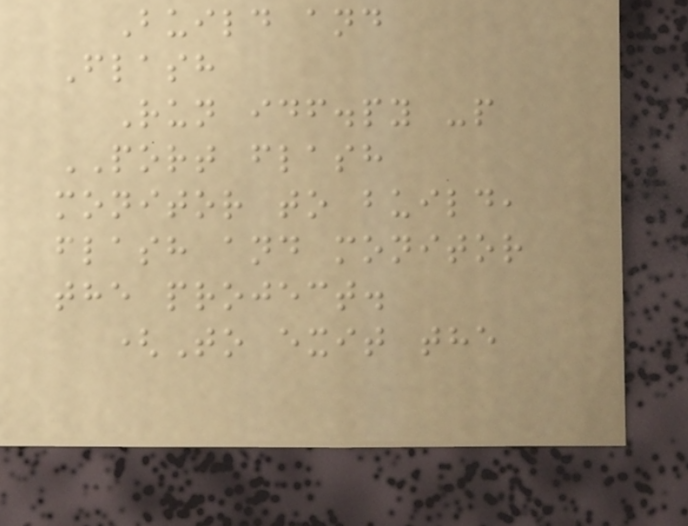Build and
Flash
Run idf.py -p
PORT flash
monitor to build,
flash and monitor
the project.
(To exit the
